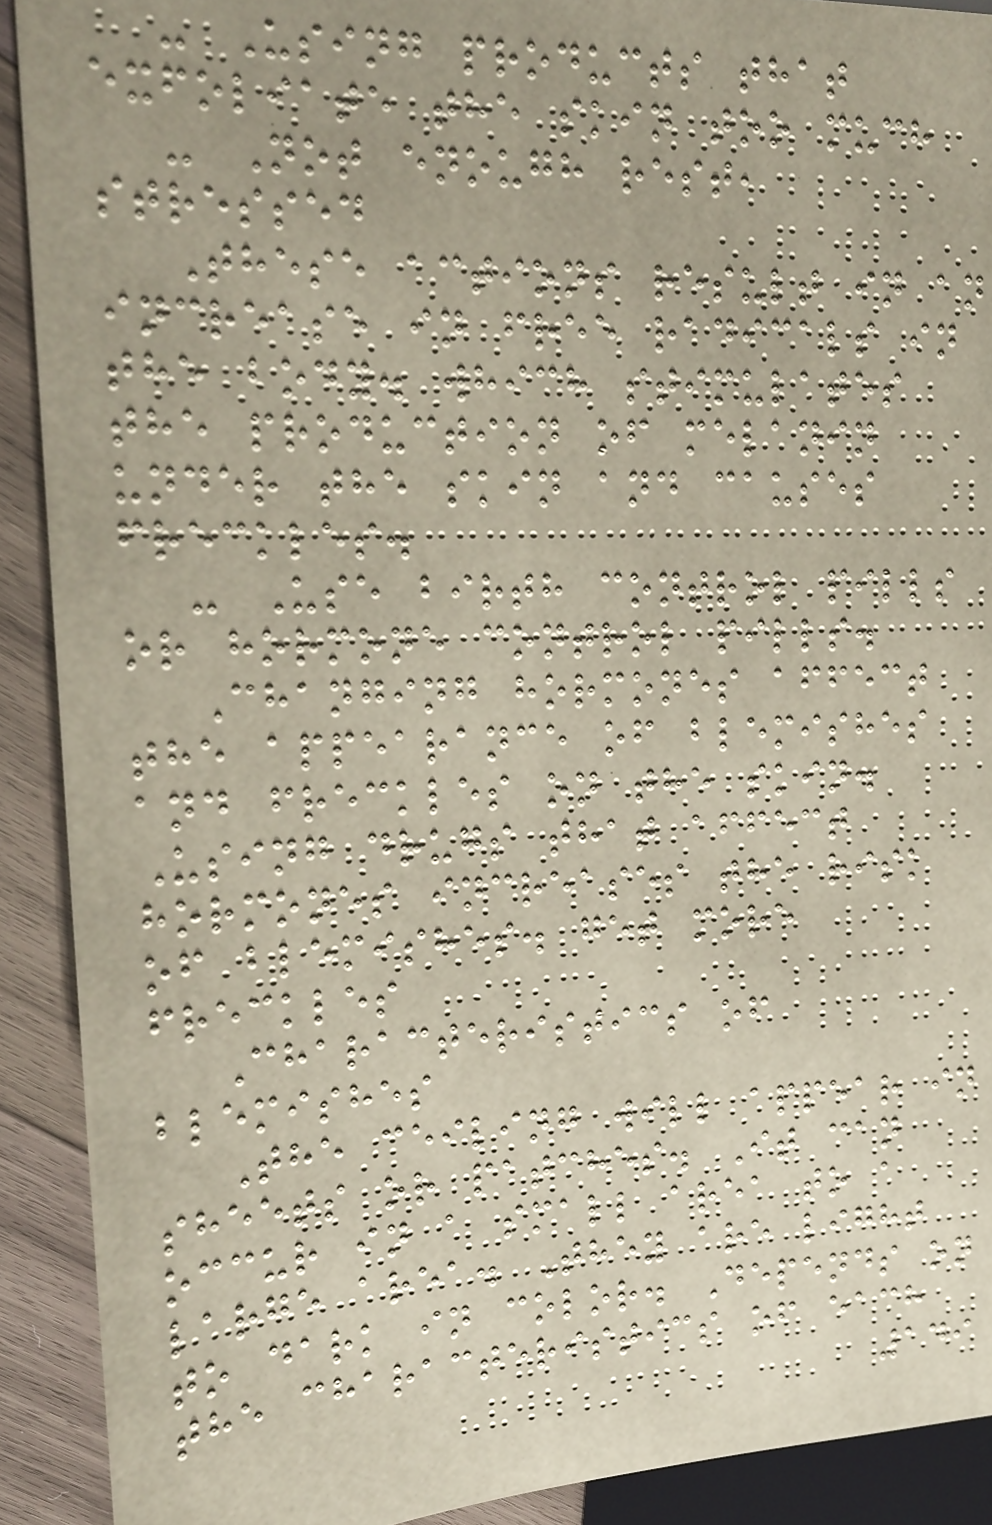- Using products that
exfoliate the skin too much
- Not enough rest,
stressed
These actions result in an
increase in free radicals in
the body. which stimulates
the production of melanin
under the skin and causes
freckles.
- Use birth control pills
or hormone control pills.
Changing hormones affect
the appearance of blemishes
and freckles on the skin.
Using drugs that affect
hormones increases the risk
of blemishes. get more
freckles
Characteristics of
blemishes
The ceiling will appear in
sheets or patches. It can
occur in a small area to a
large area. They are light
to dark in color. Depends on
the characteristics of each
149
